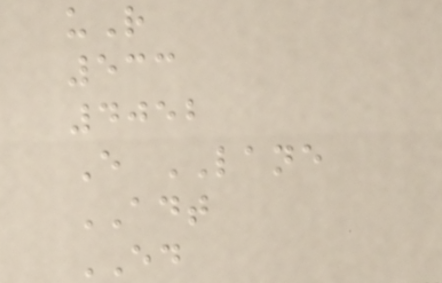uR
533
4052
E LANE
ADT
ED
